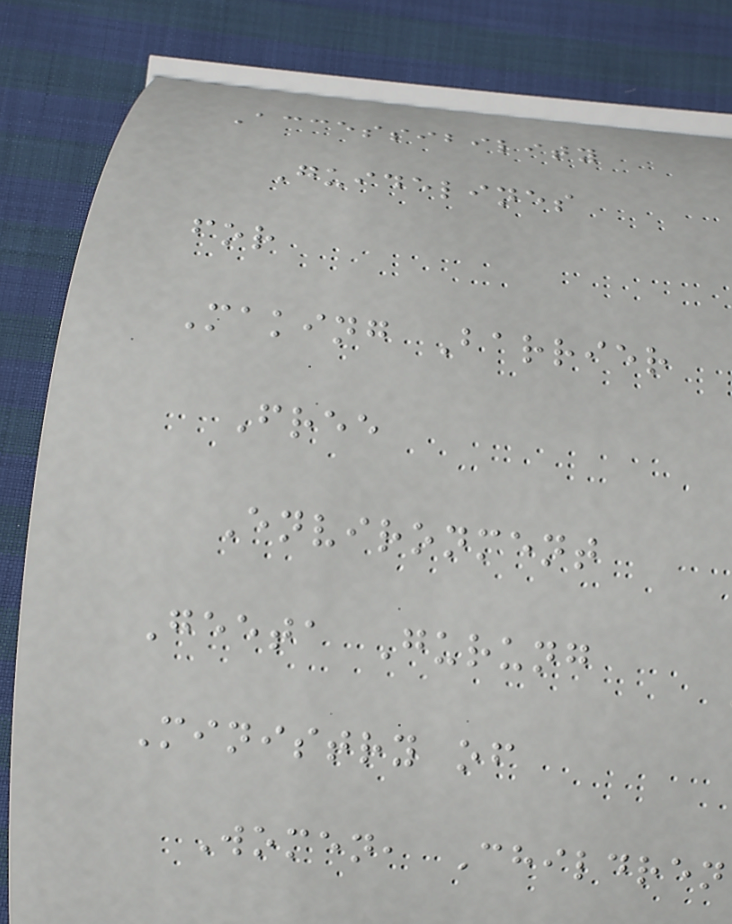Accessibility
Guidelines
for
Making Barrier
Free
Environment
Geeta Gurung
Ministry of
Women, Children
